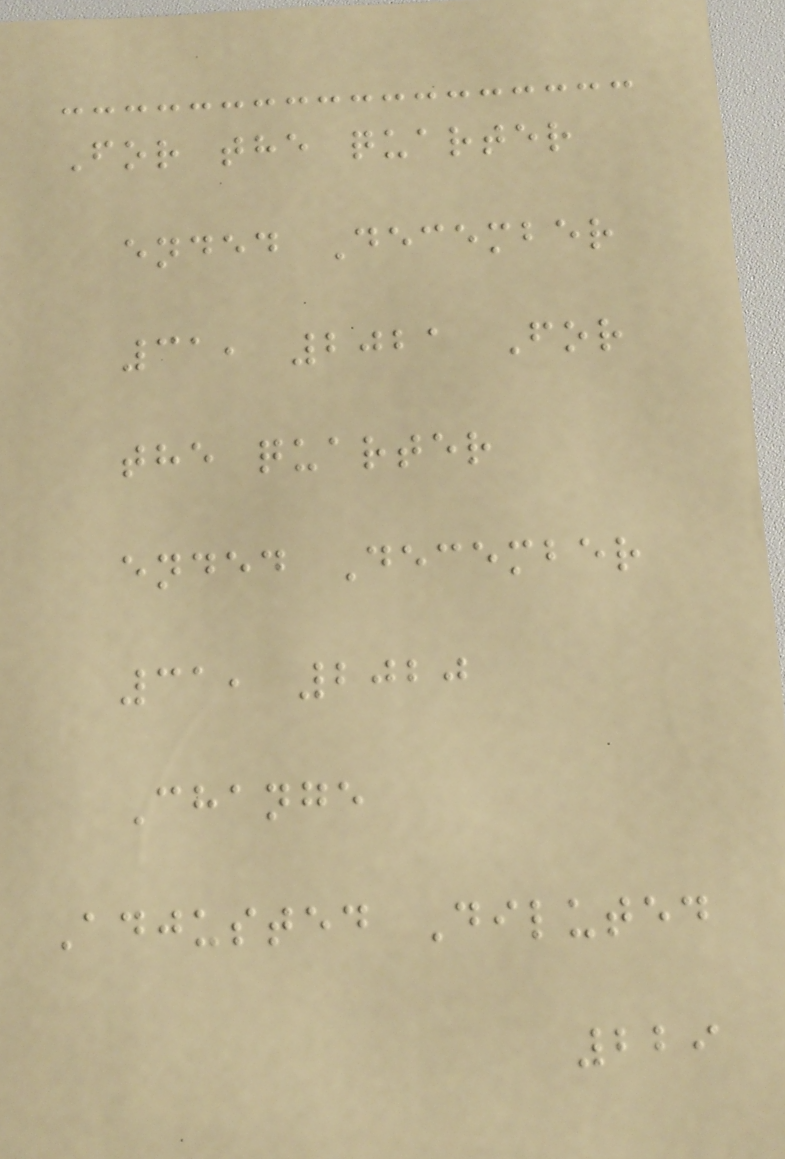For the quarter
ended December
31, 2021 For
the quarter
ended December
31, 2020
Change
Adjusted Diluted
229
